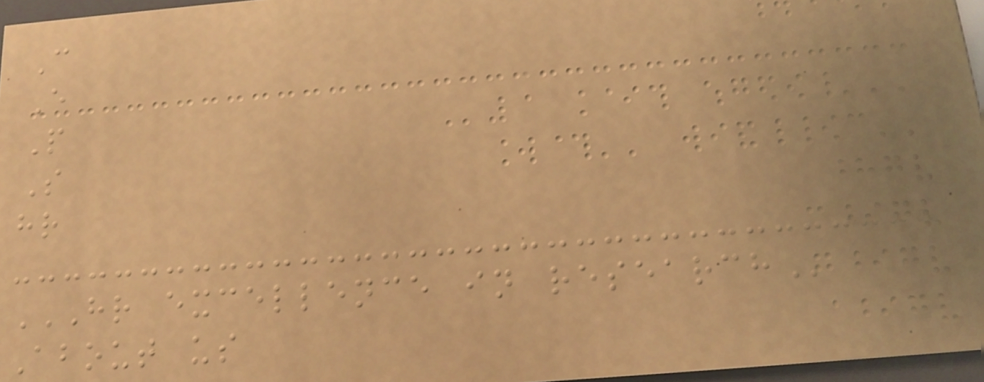C
E
P
S
hr
HR EXCELLENCE IN RESEARCH
About us
